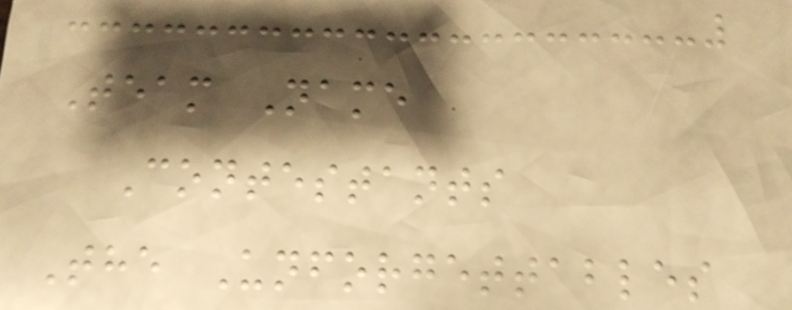Team Name
Contestants
The Unforgettables
